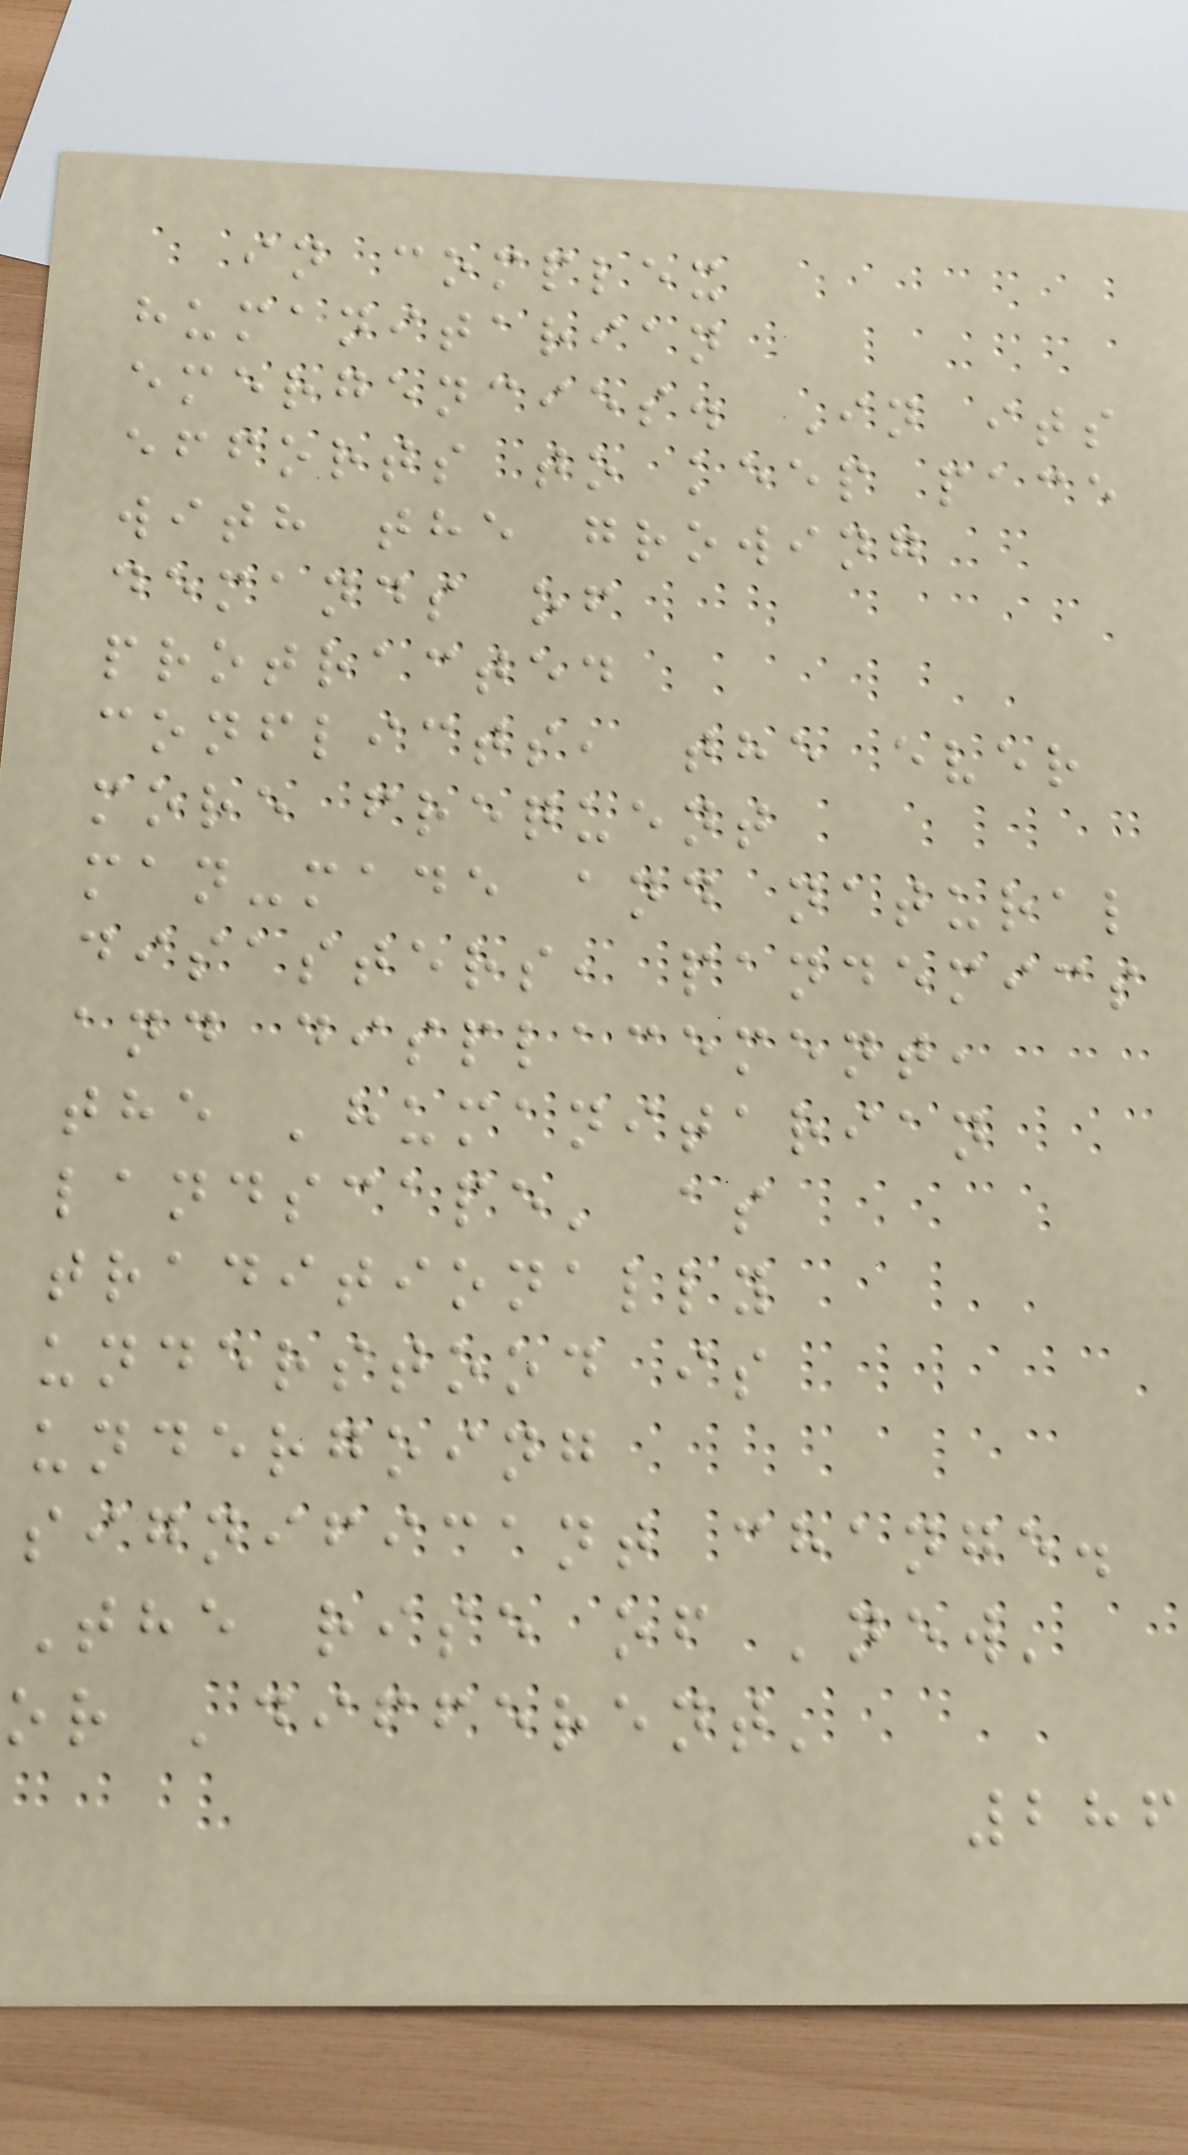in complex
humanitarian
emergencies. In its
efforts to keep pace
with the growing
demands of
protracted
conflicts, the ever
more frequent
man-made and natural
disasters, pandemics
and displacement,
the 'humanitarian
landscape' as
traditionally
understood is
undergoing
significant change.
The rise of 'new'
or 'different'
286
